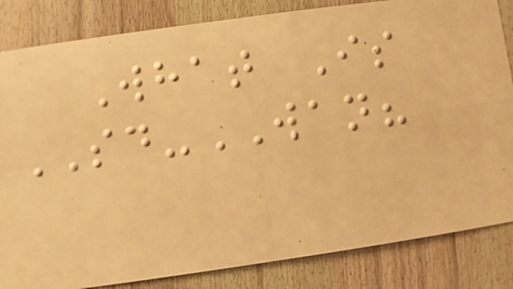What Is
SD-WAN?
